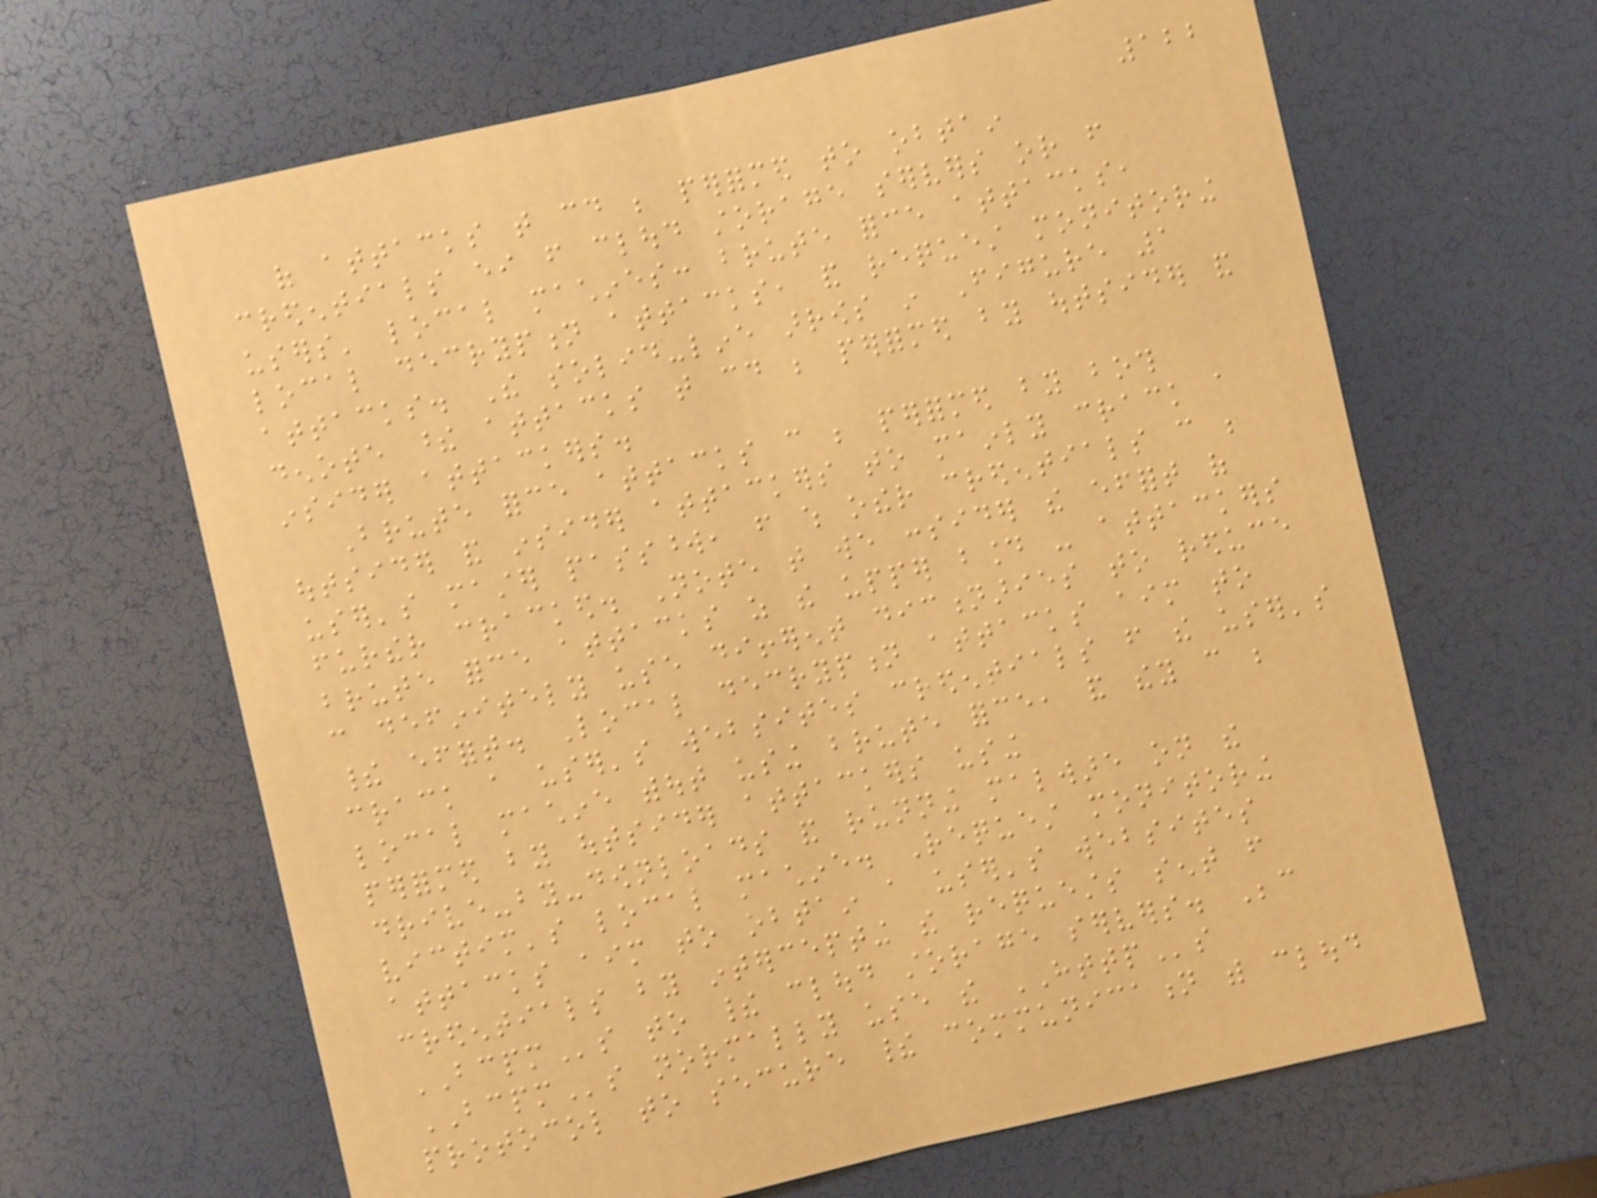122
of attacks that could be performed to obtain
credentials either from cloud storage servers or from
users' local machines: brute force attacks,
local decryption attacks, and request monitoring
attacks. The solid-line arrows in Figure 1
denote these attacks that could be performed by outsider and
insider attackers.
Brute force attacks can be performed by both
outsider and insider attackers to mainly crack a
user's master password, from which other credentials can be
further cracked. Note that we consider the effort of
brute force attacks as the upper bound - attackers
can definitely use different dictionaries to reduce
their effort. Local decryption attacks aim to
crack a user's websites credentials from the user's
local machine without using brute force, and they can be
performed by outsider attackers using
drive-by-downloads and running malware on the
victim's local machine. Request monitoring
attacks aim to obtain a user's websites
credentials by intercepting the requests sent from
BCPMs to their cloud storage servers. Because
BCPMs normally use the HTTPs
protocol to secure their communication with cloud
